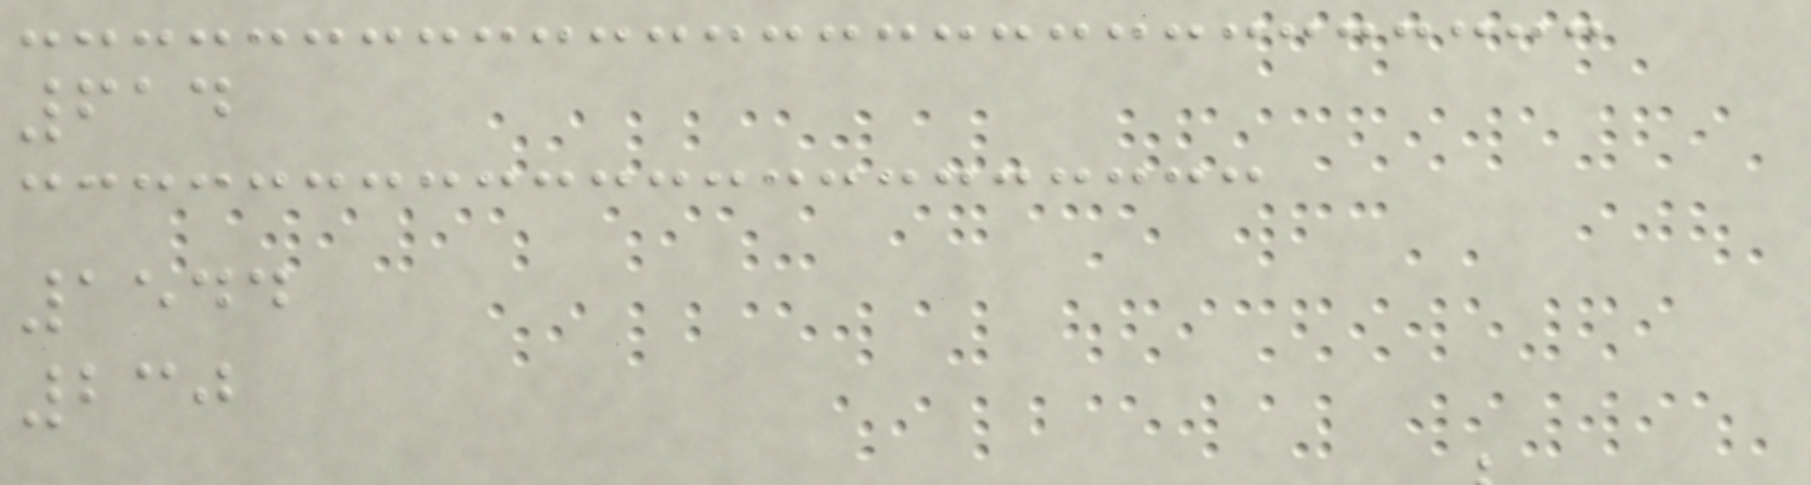614
1544
230
